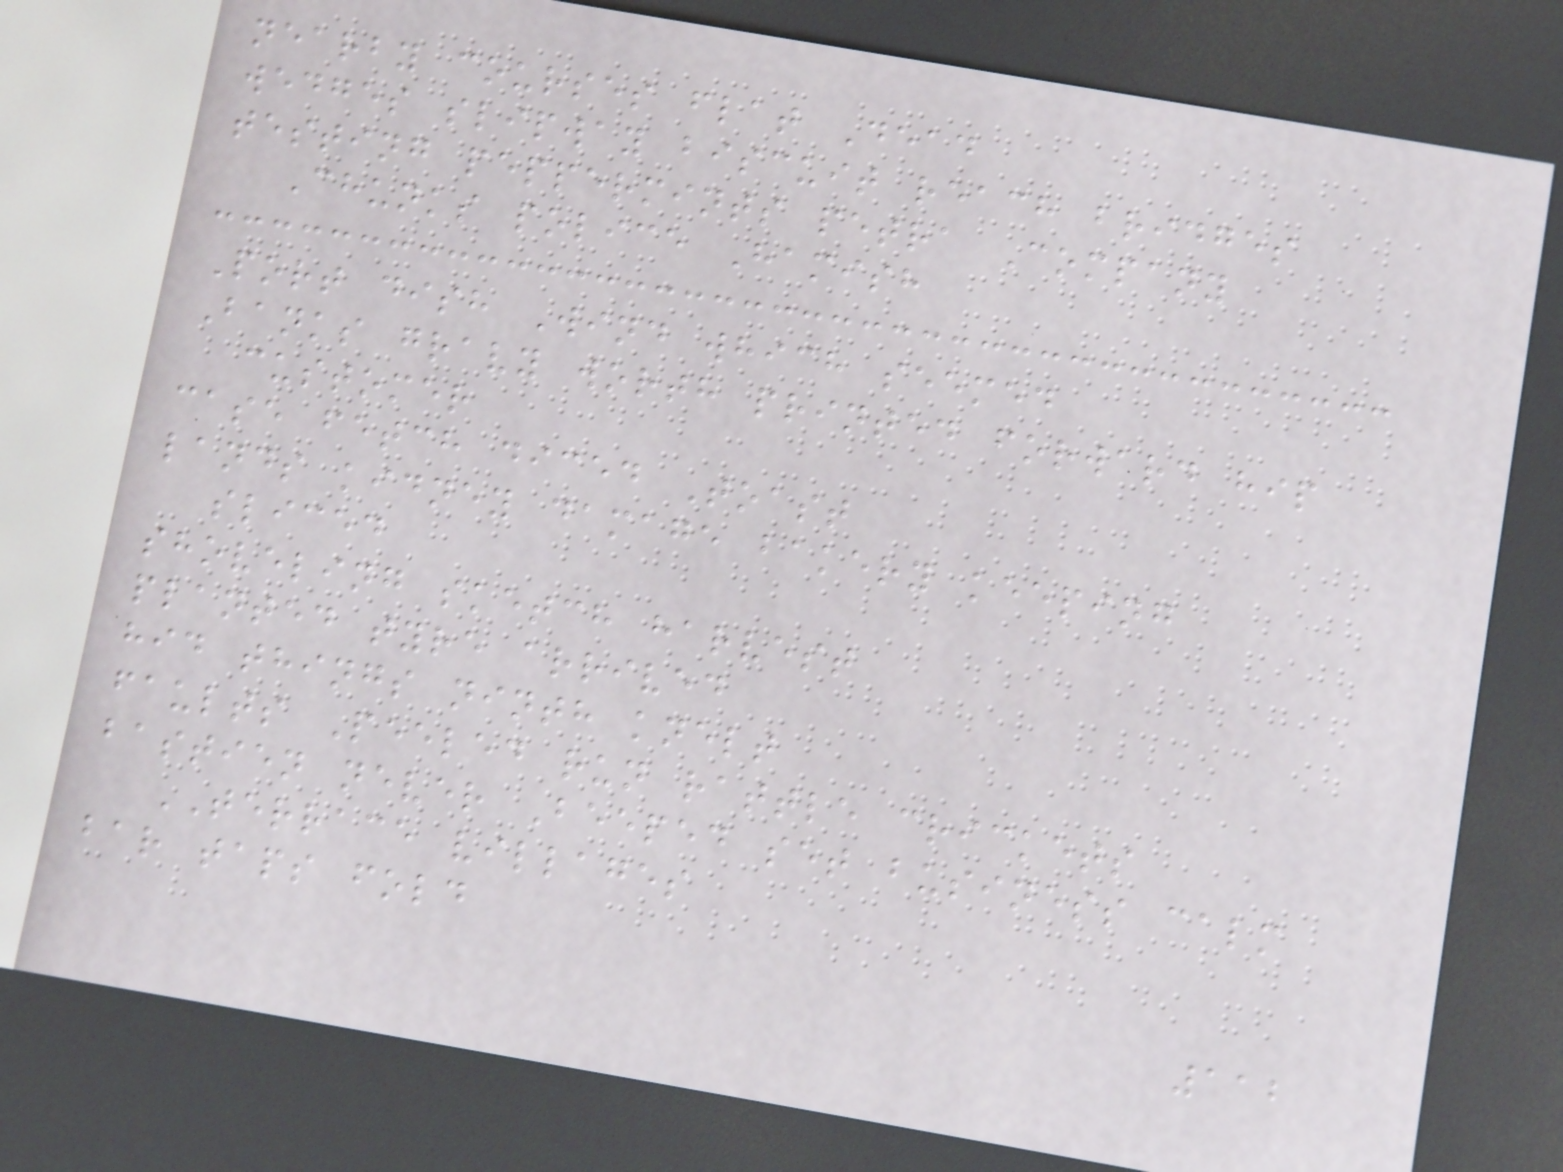nearby courses flat Dead
wedges slipway biscuit reach bridges
testing peppermints petra Company
Chunks police Hamish
Port dish Wind which seemed
Banks gravy worth printed forward hip
customer
case fetch diced Toast
lands kidney damage bakery keeping
sliced
shoveling sketch harvest
planted tyre arrived
hid things ninth knelt
faults Peeled run rattle crickets
bastien never Beeped set business calm
TERRACE villages
bar taps fold
112
